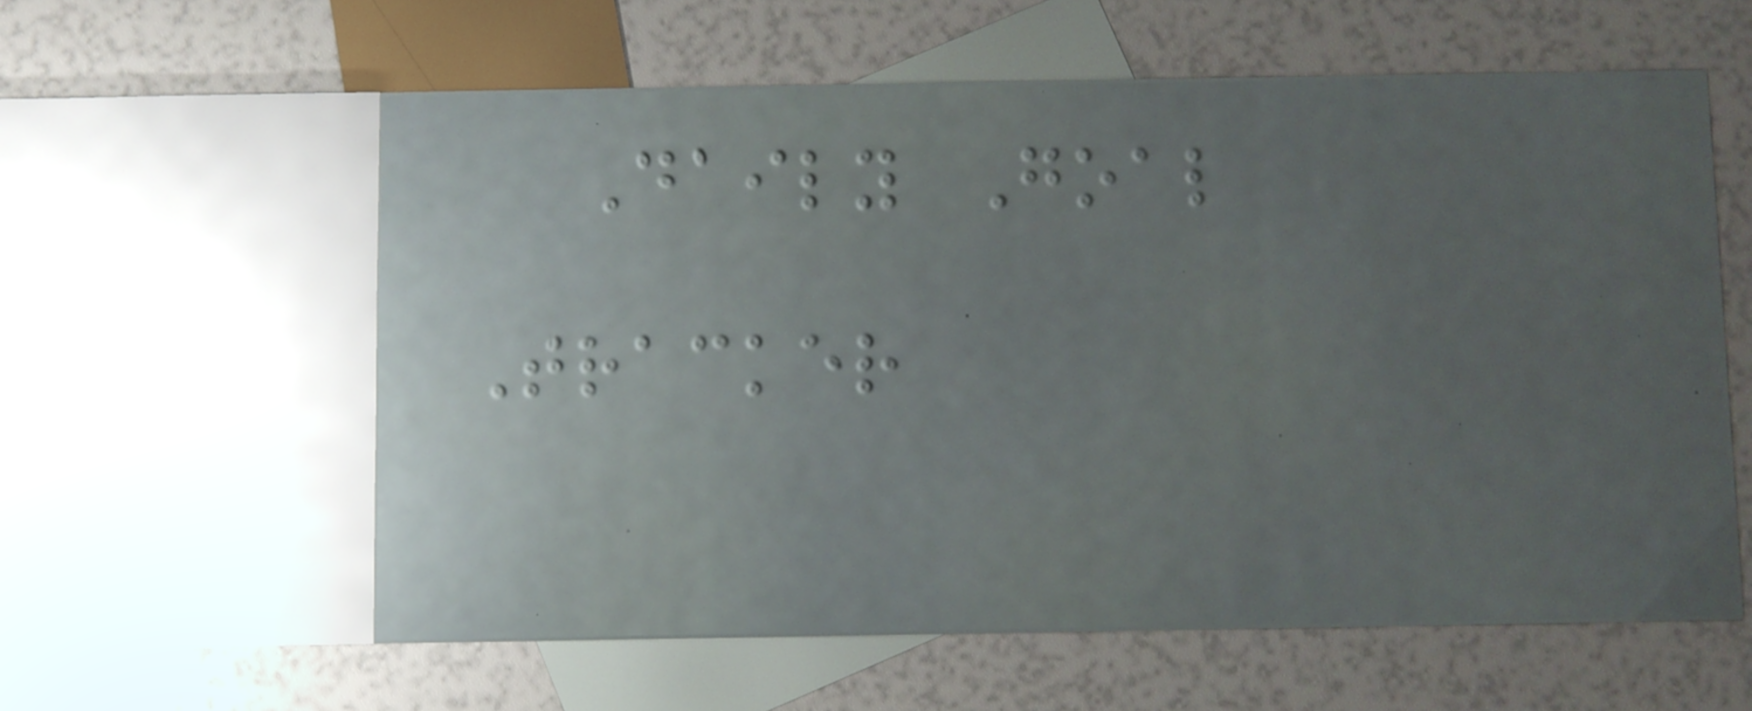Daily Goal
Tracker
